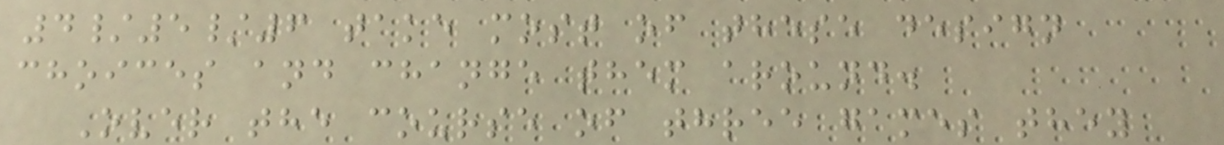4/5/6 take most of these design
choices and change them around.
Over the course of three games they
